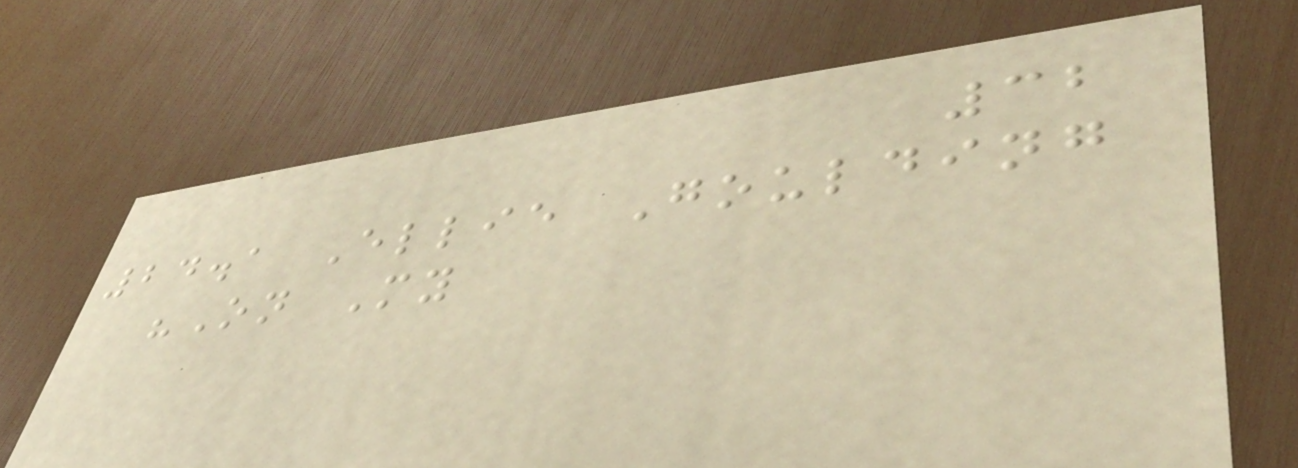32
24.1 Ellie Goulding
"On My
